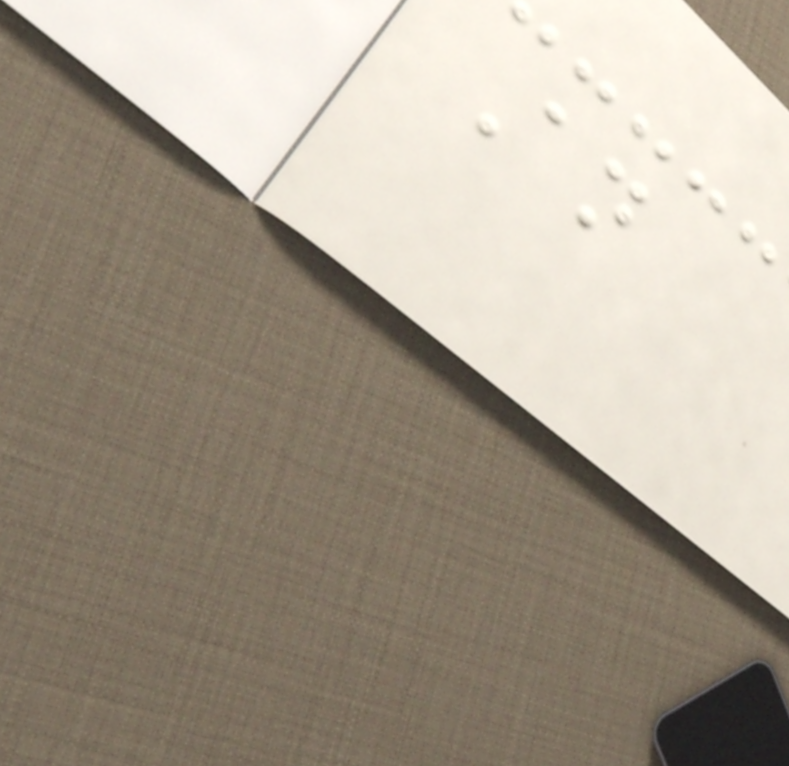An
